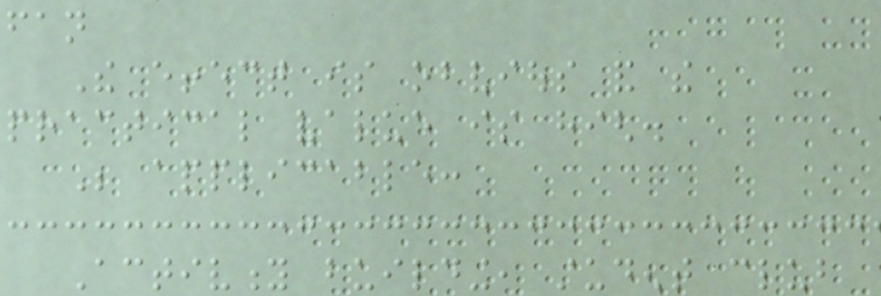fan
The effect is obvious and the
practical value is high.
Be applicable:
Activity building, student club
